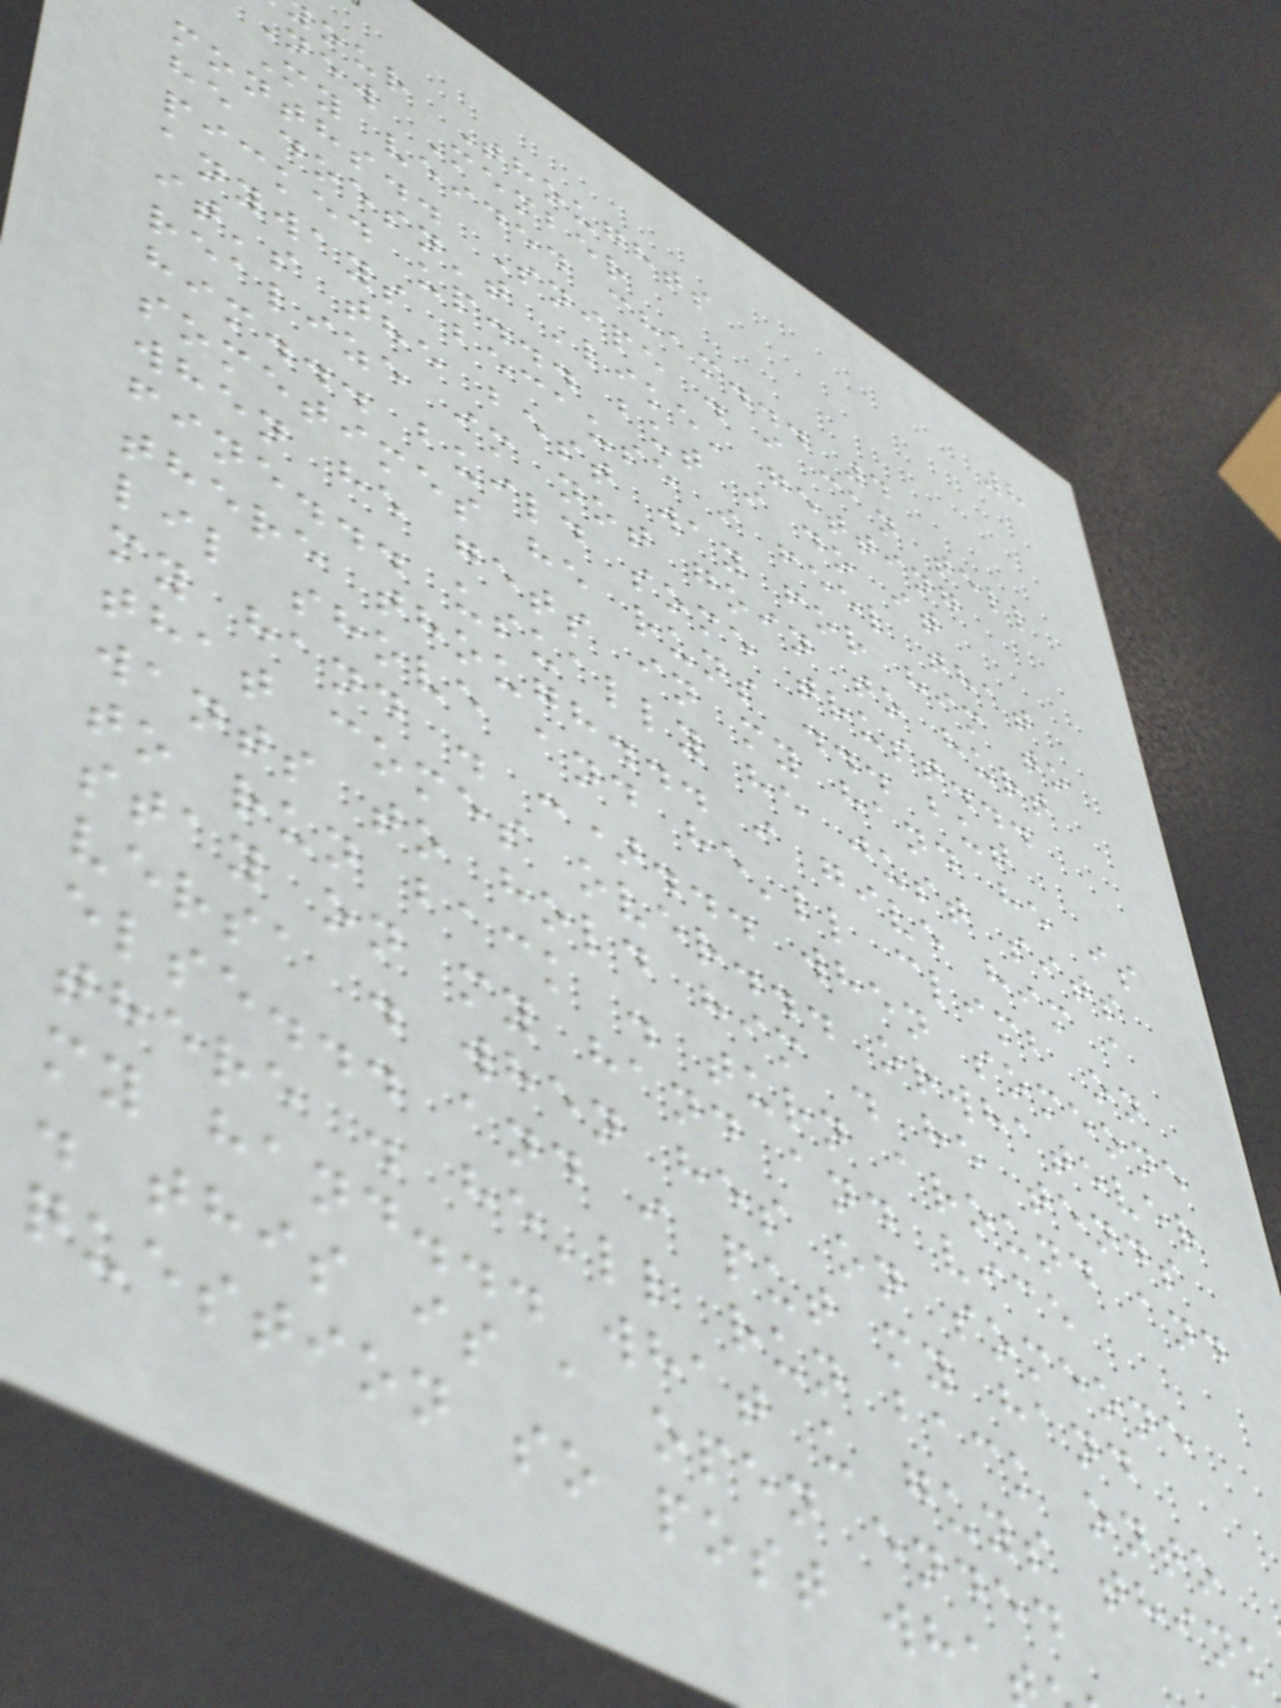8
our Thoughts
New Member
My veided cham... 4
months.. Snipe . i can tell
he doesn't 'like' getting
picked up... but i do it
anyways because i feel that
it's the best way for him to
realize im not goin to hurt
him... build some trust...
sometimes he runs ... but
when he gets in my hand he is
fine... usually he just sits
there though... i give him a
lil shove and he'll climb on
my hand . :)... when someone
that comes over... orwhatever
wants to hold him . he tends
to run back . turn around and
stay on my hand and vice
versa . when hes on someone
else... and i put my hand
there . he'll run back onto
my hand... what u guys think
. this is a open ended
question so post wha
